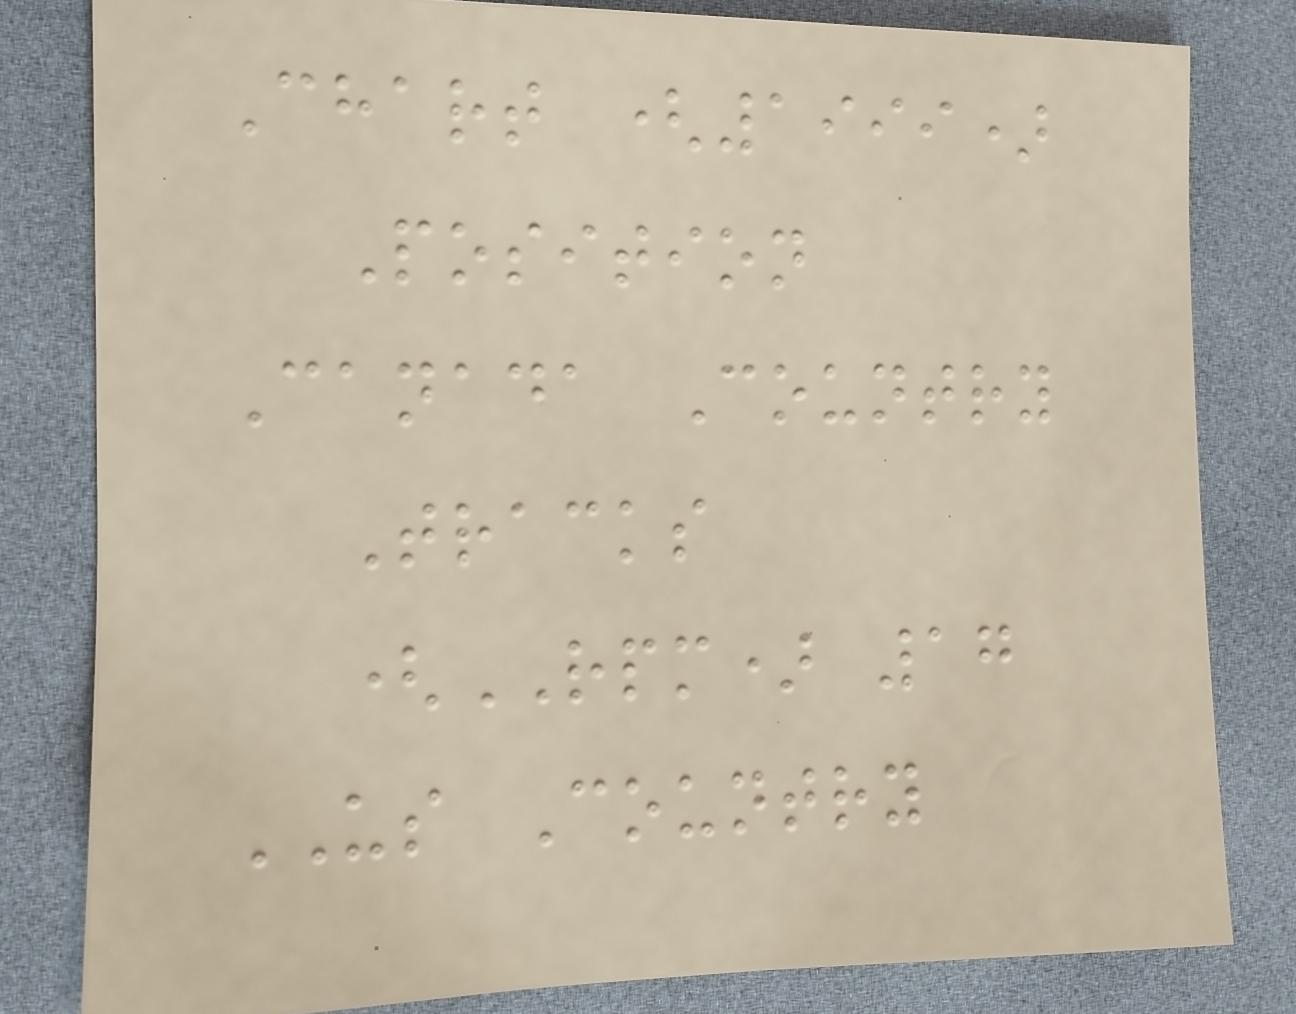Chart (1999)
Position
Canada Country
Tracks
(RPM) 17
US Country
